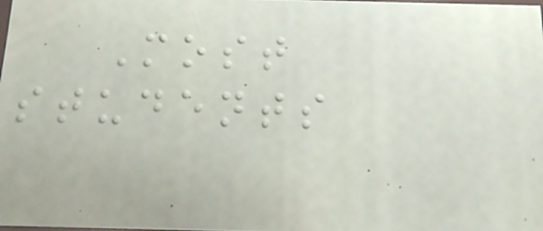Most
students
